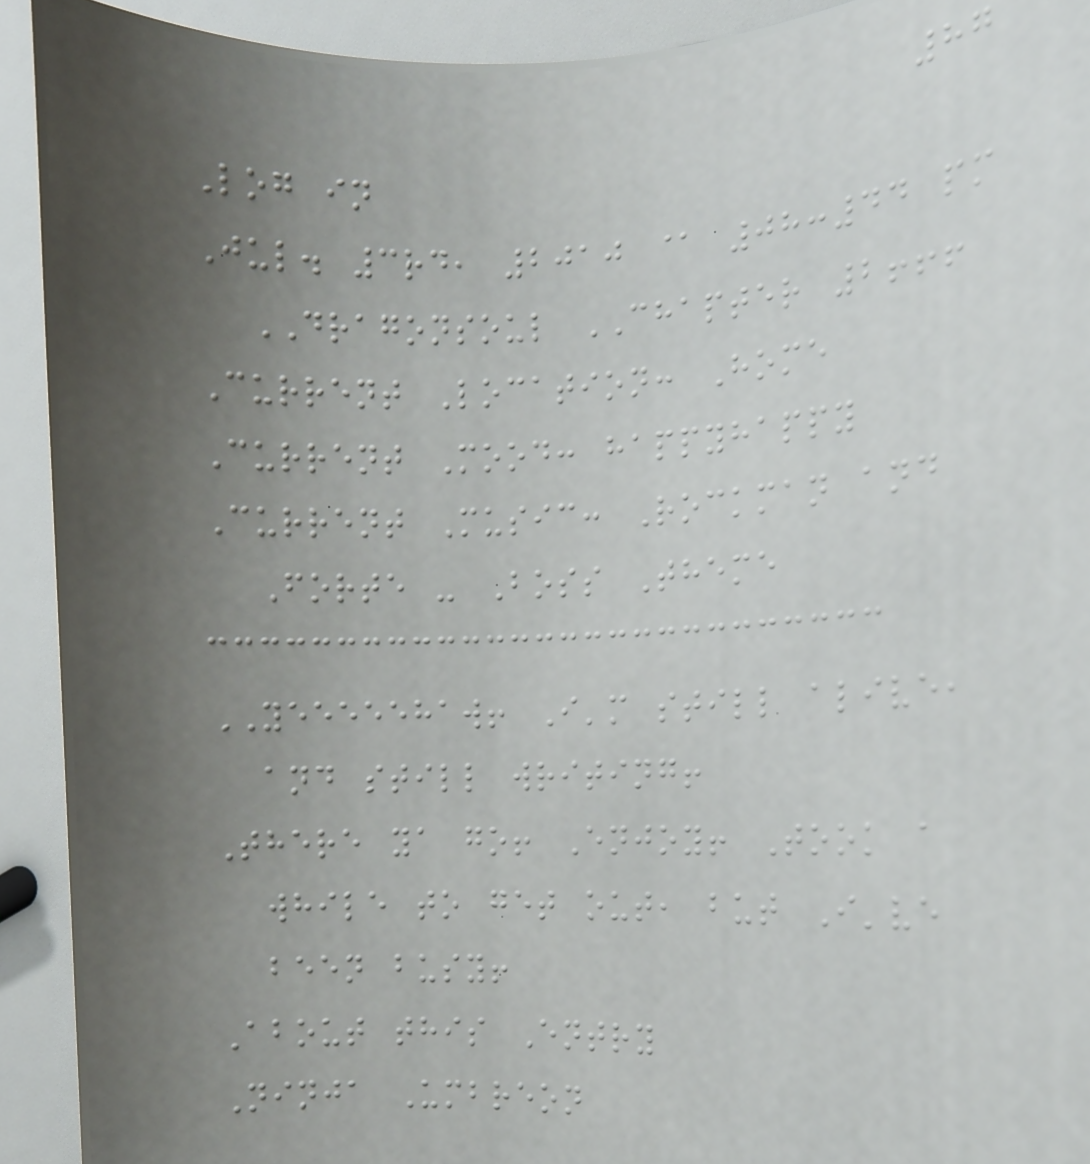87
Log in
Jul. 3rd, 2010 @ 08:44 pm
DRAGONSOUL CHAPTER 2!!!
Current Location: Home
Current Mood: happyhappy
Current Music: Rockman and
Forte - Boss Theme
YEEEEEHAW! I'm still alive,
and still writing!
There ya go! Enjoy! Took a
while to get out, but I've
been busy!
About this Entry
Ninja Umbreon
